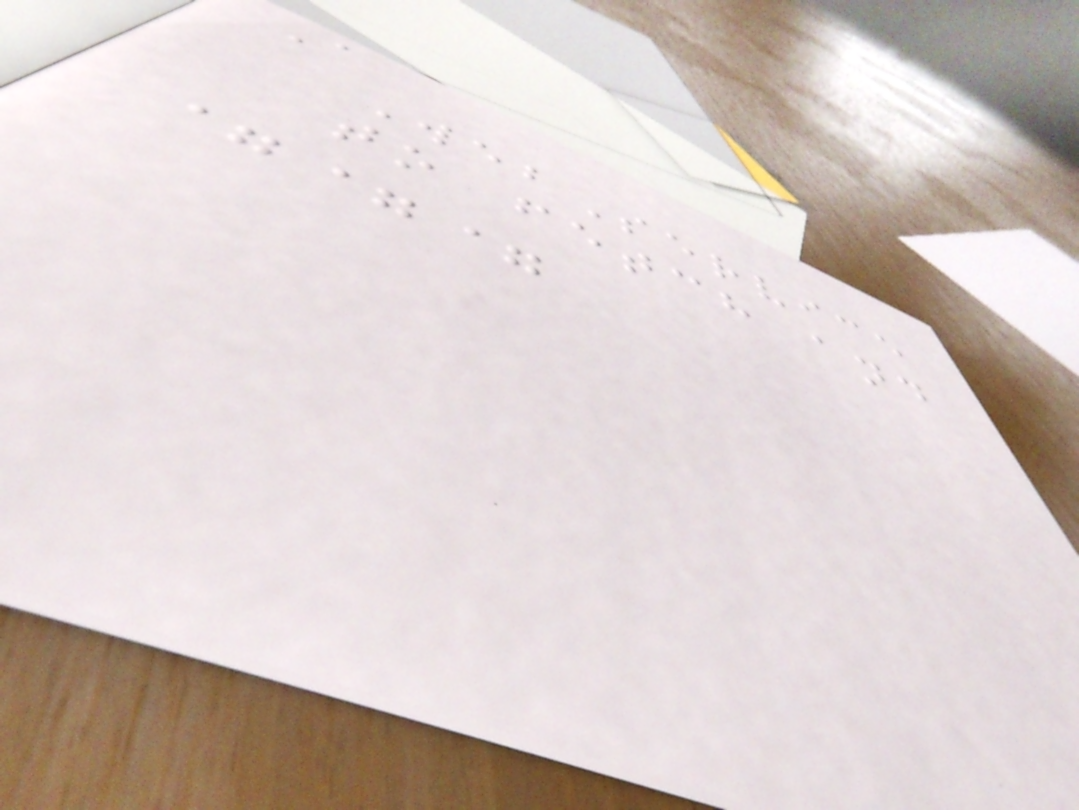A
WebService
to fetch and
===
